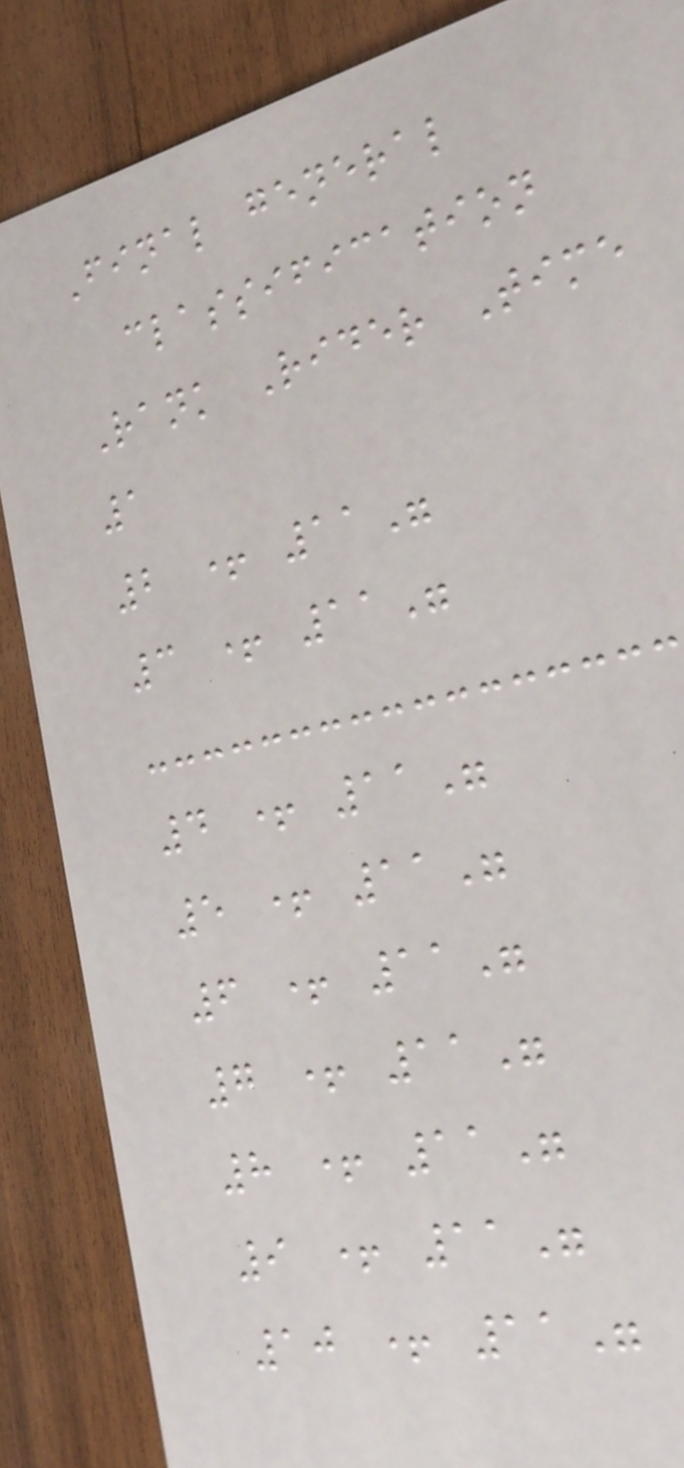Final general
classification
Rank Rider Time
1
2 + 11"
3 + 11"
4 + 11"
5 + 11"
6 + 11"
7 + 11"
8 + 11"
9 + 11"
10 + 11"
